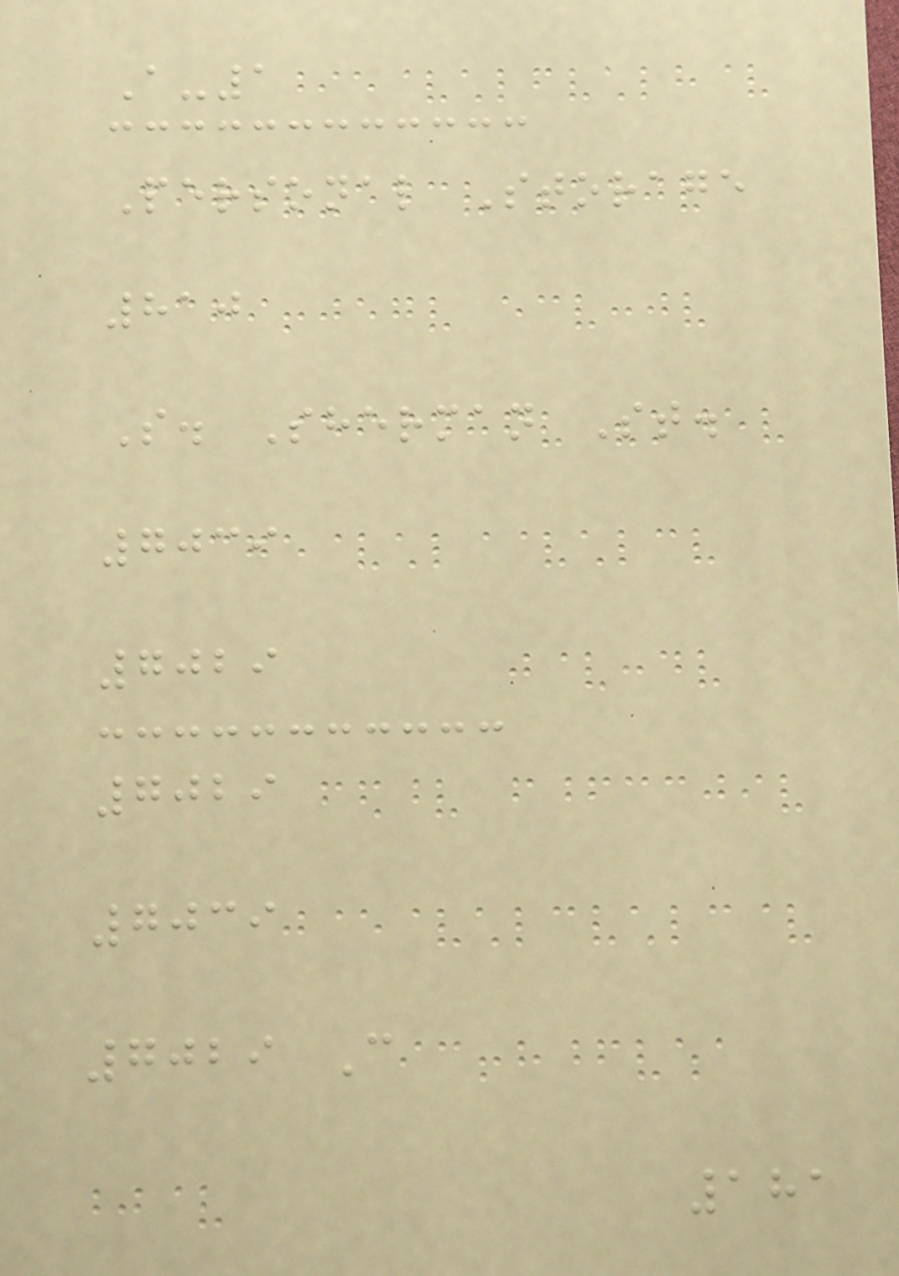A-1
Personal Storage
810
S. Sherman St.
7039
7029
7029
7039
7029 C
181
